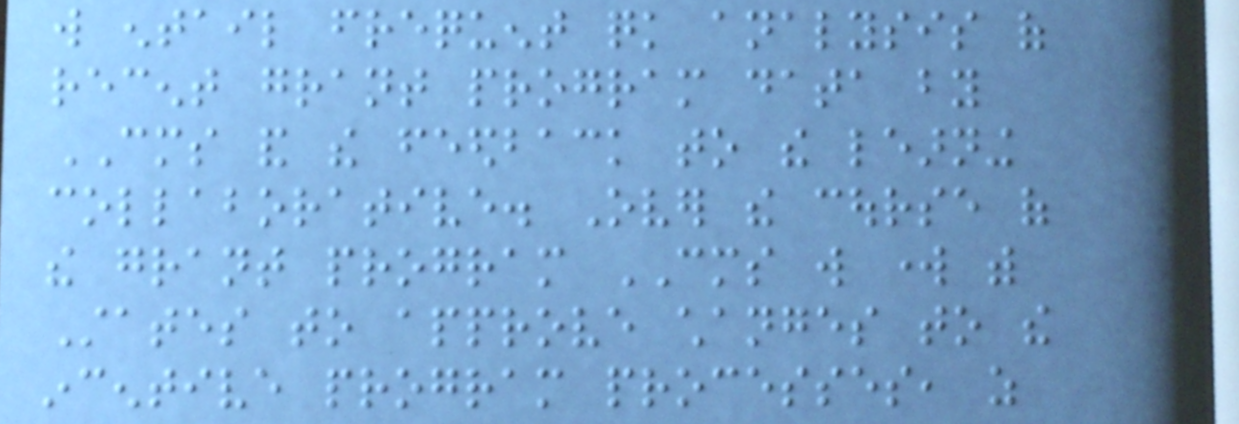will entail frequent quick analysis of
recent grant program data by
CMS and the feedback to the learning
collaborative. Over the course of
the grant program CMS will work with
States to approve changes to the
incentive program processes, as
